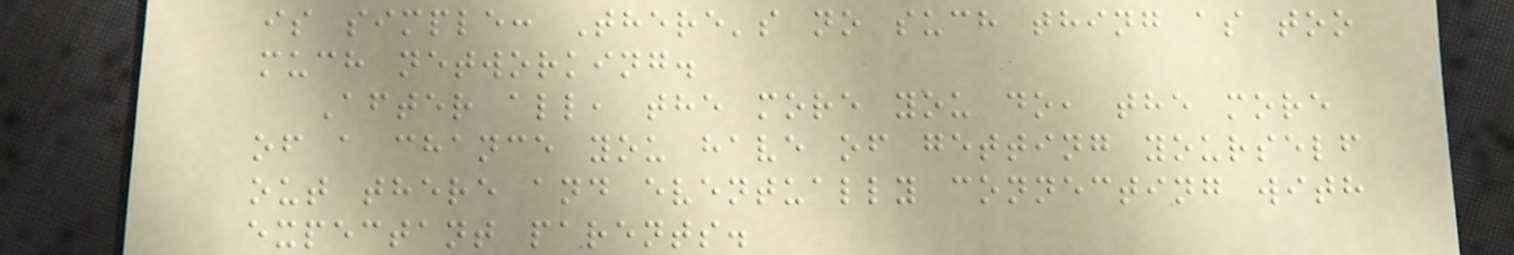is simple: There's no such thing as too
much networking.
After all, the more you do, the more
of a chance you have of getting yourself
out there and eventually connecting with
expectant parents.
